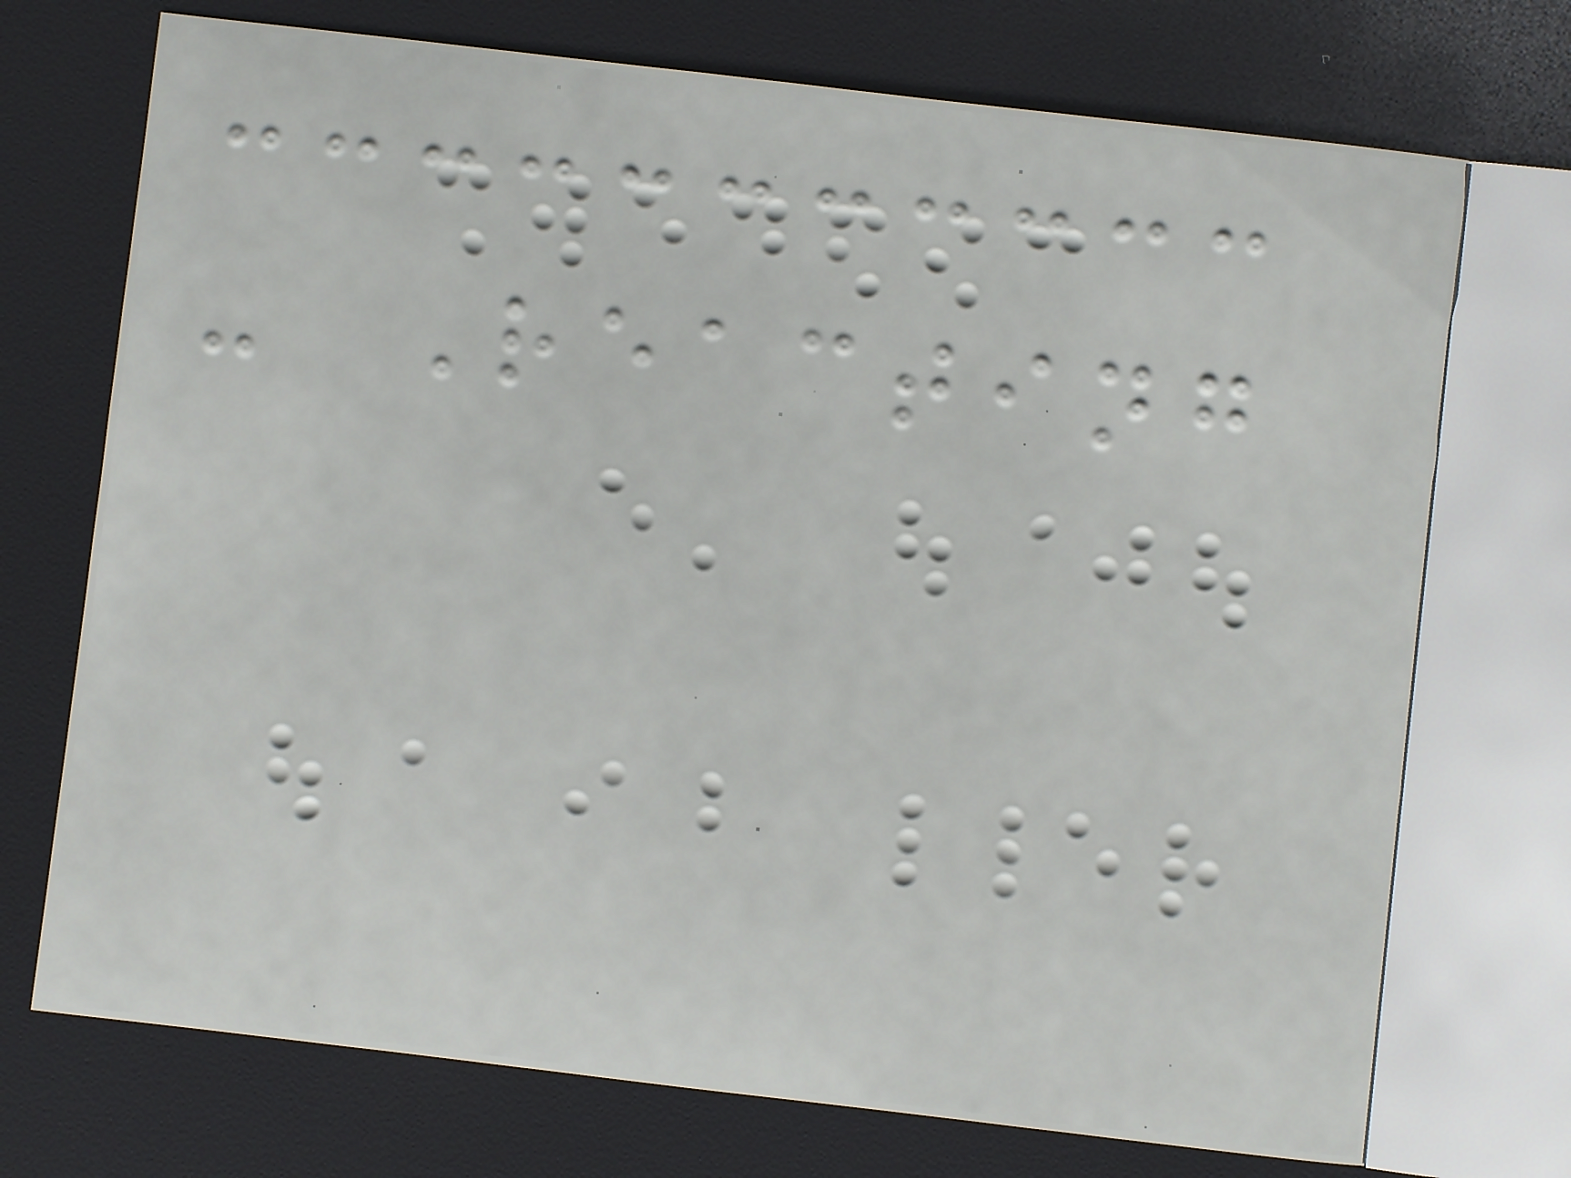- Reacting
